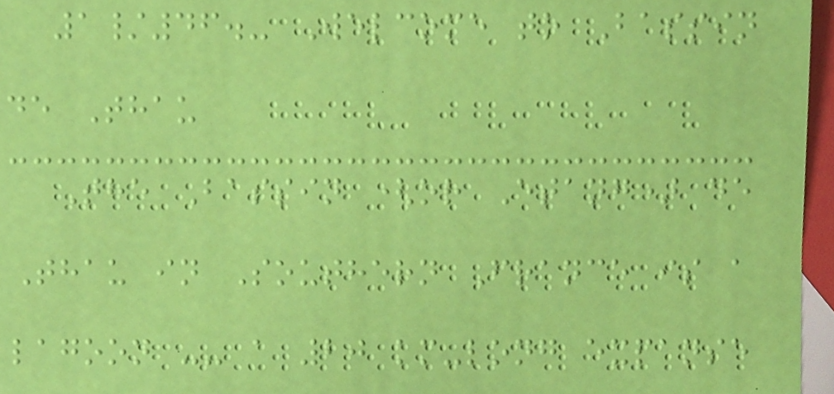1/46.- Welcome to Bassin
de Thau
The Bassin (or Etang) de
Thau in Southern France is a
lagoon -- a 20 km-long expanse
